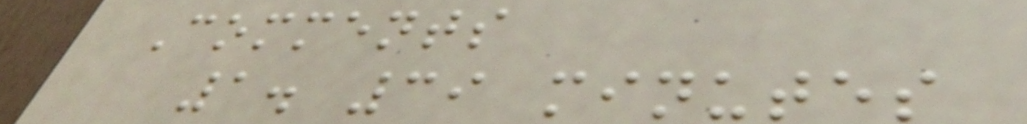Comments
1. 39 minutes
